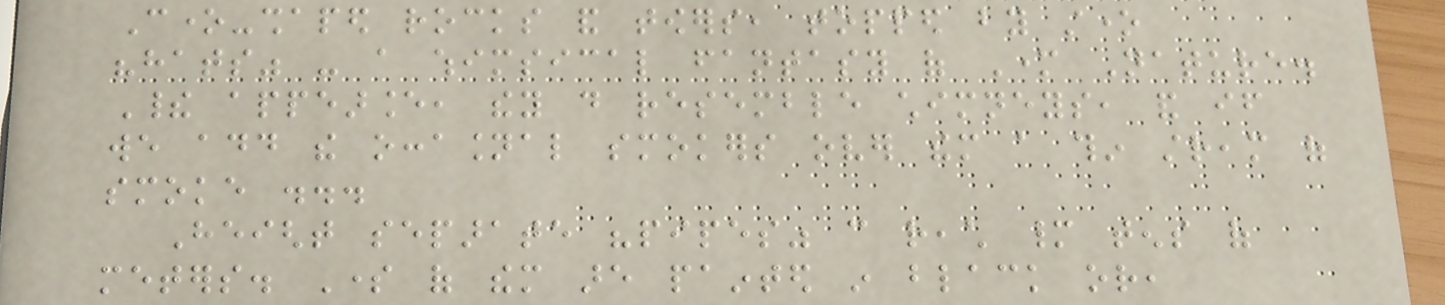Cone-shaped rocks and towers, topped by stone
"hats" - a whimsical fantasy of Mother Nature.
Their appearance, they do resemble chimneys, and if
we add the occasional smokers over them a thin stream of
smoke ...
Height separate "pipes" can reach many tens of
meters. Some of them are painted in black or,
